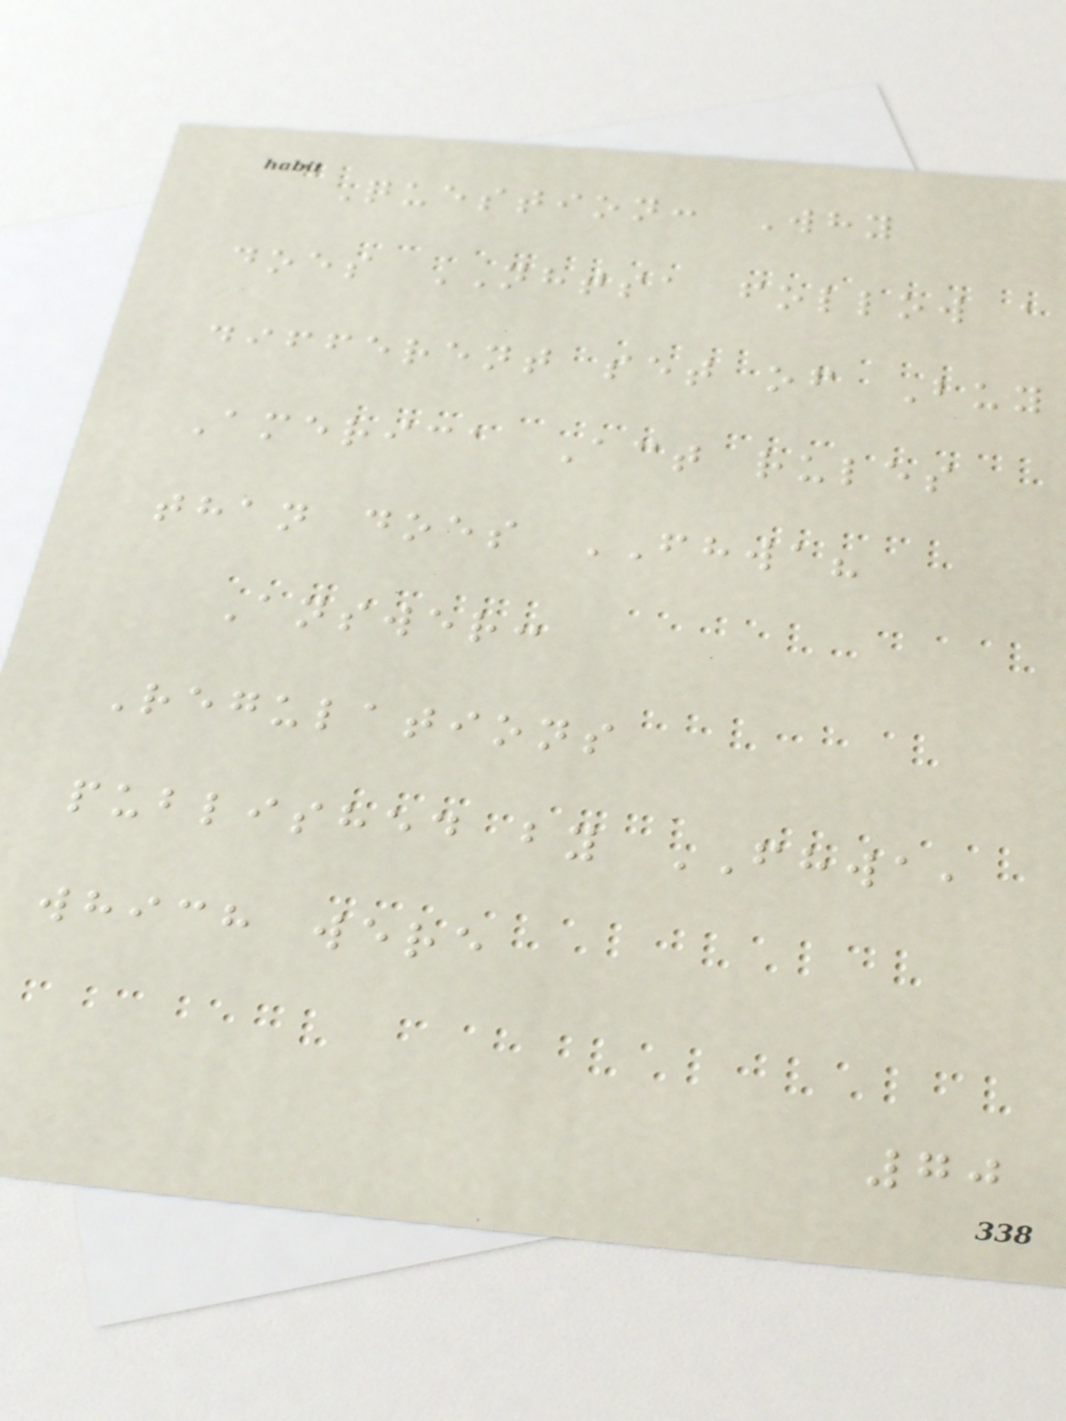Question: Why
does NHTSA follow a
different set of Buy
America Act rules
than does FHWA?
Answer:
Regulations
published by FHWA,
which were
70
